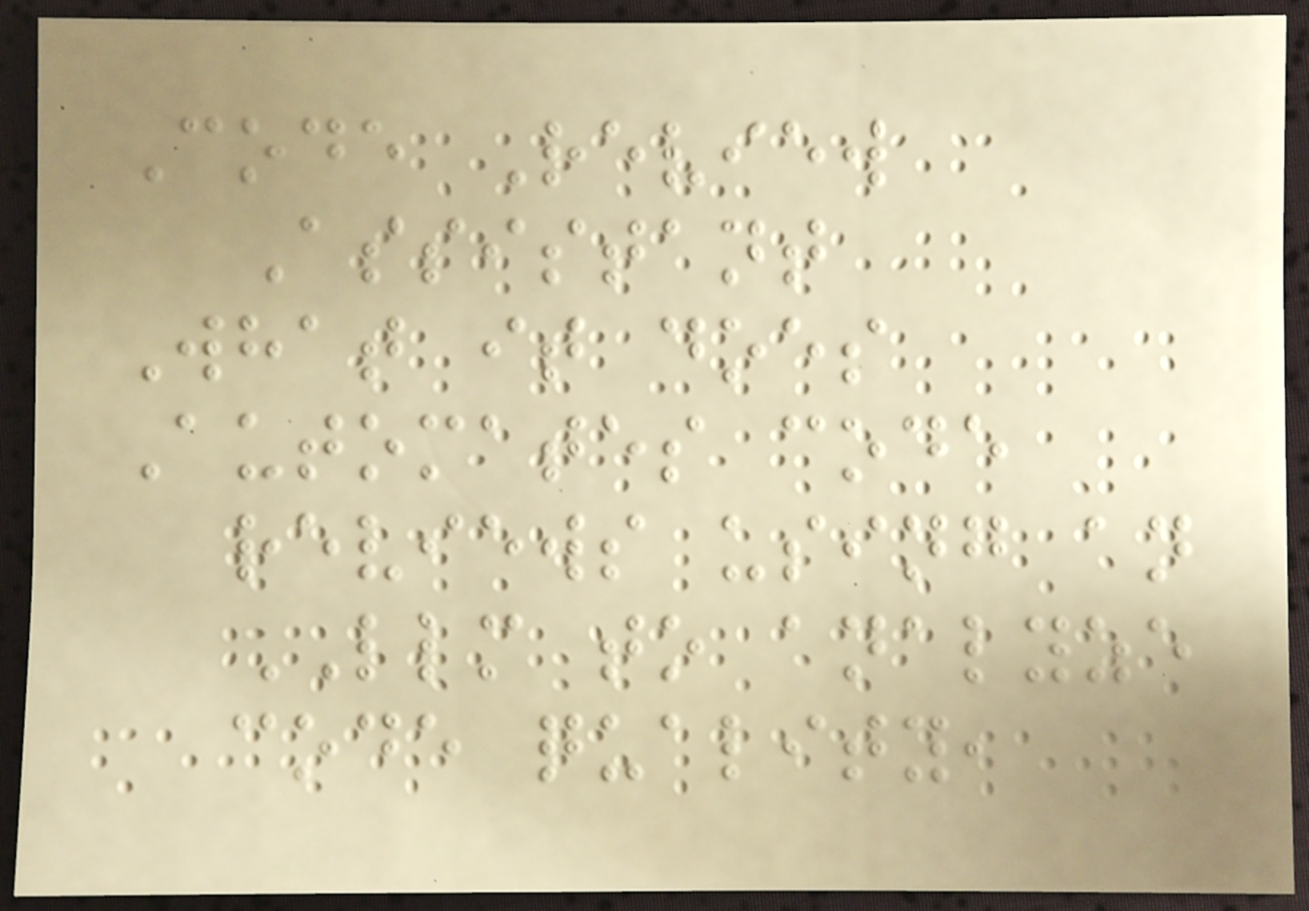Code Review
Assistant
What it does
Automates code
reviews using an
LLM to analyze
code quality,
